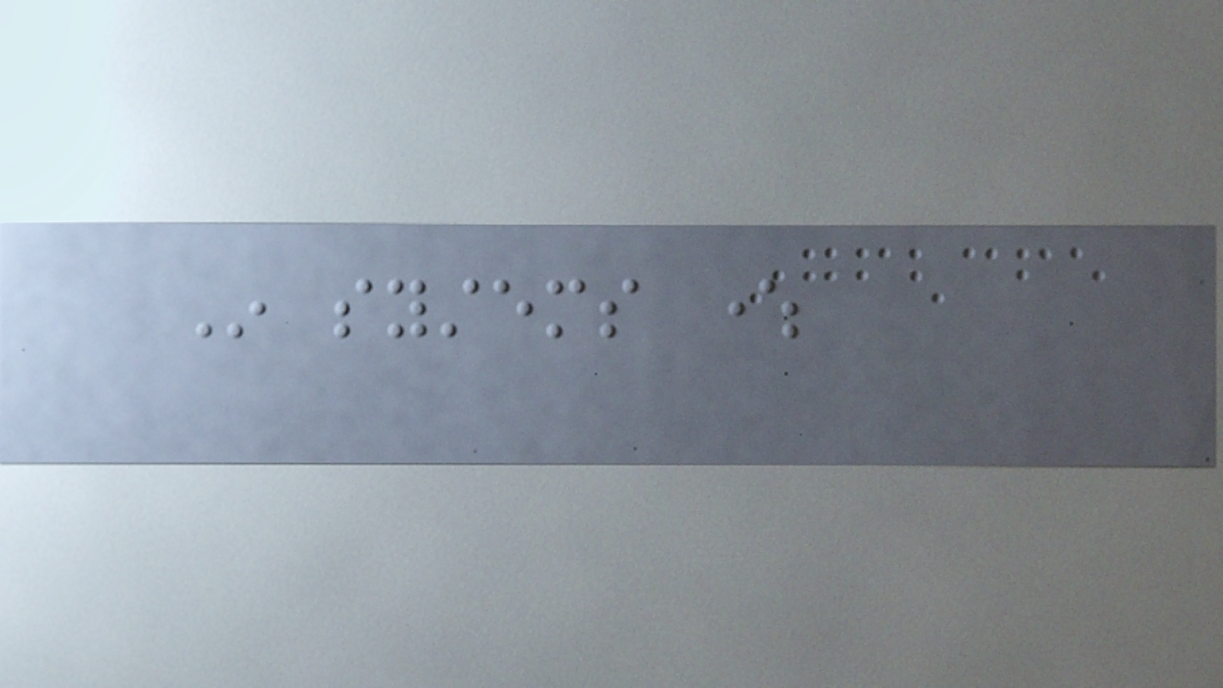In systems where
